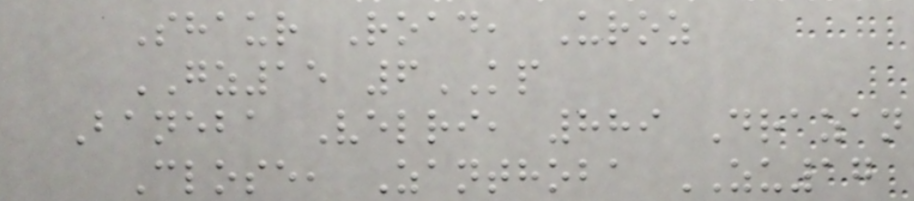Shaur Road, Uroz
GZ15 6KP
Baneba Velri, 889 Drazan
Close, Zanthoba ZU17
